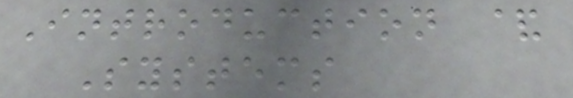Introduction &
Systems
